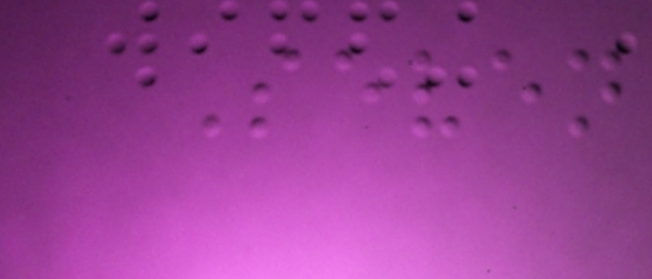Seven
